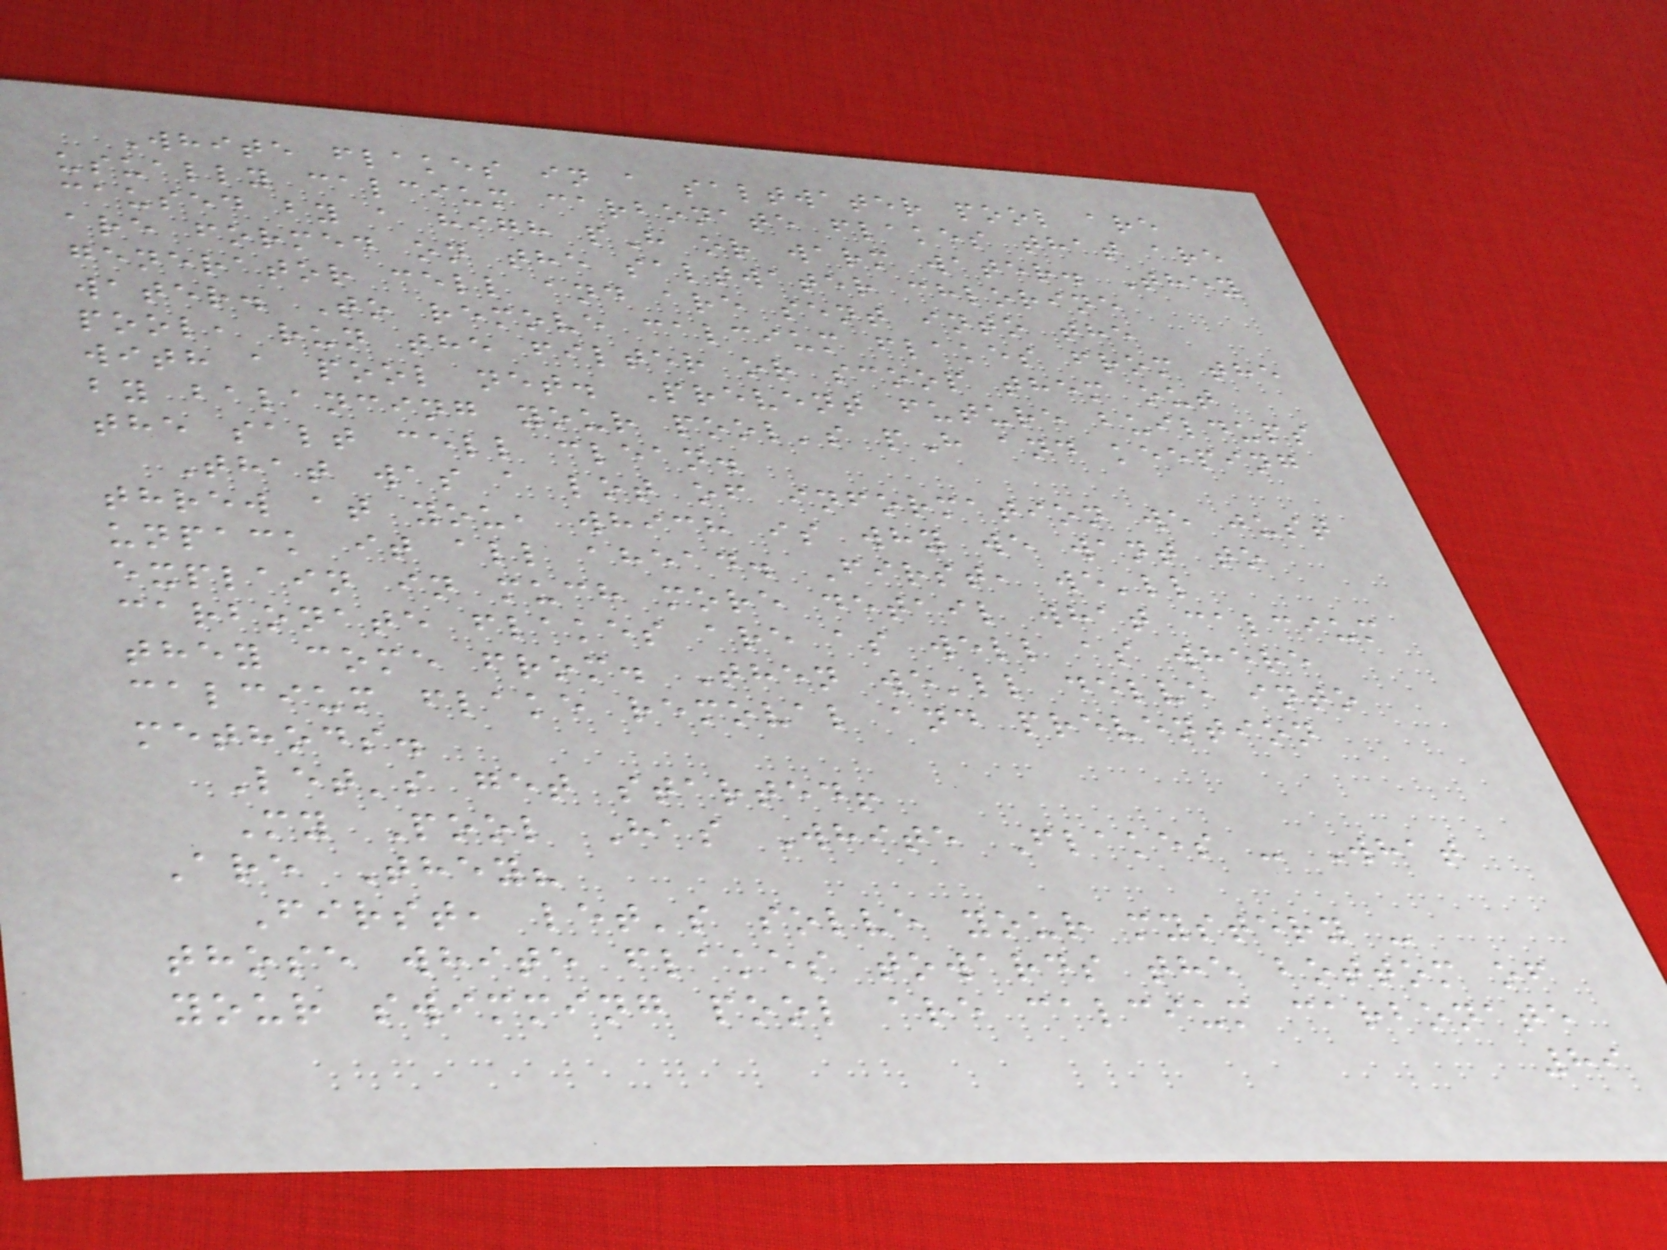White flakes in a saltwater pool are
usually calcium carbonate flakes that are
caused by a high pH or warm water. They
are formed on the saltwater chlorine
generator cell and are sent into the
water. To remove calcium flakes from the
pool, run the filter or scoop them out
with a pool net. Prevent future buildups
by balancing your pool's pH and keeping
the salt cell clean.
That was a lot of information we just
threw at you, which is why we want to
unpack it all ahead. First, we'll
explain in much more detail what calcium
carbonate flakes are as well as where
they come from. Then we'll delve into
calcium flake removal and prevention
methods.
Let's get started!
My Pool Has White Flakes - What
Are They?
First, let's solve your mystery -
those white flakes towards the bottom of
your swimming pool are calcium carbonate
89
